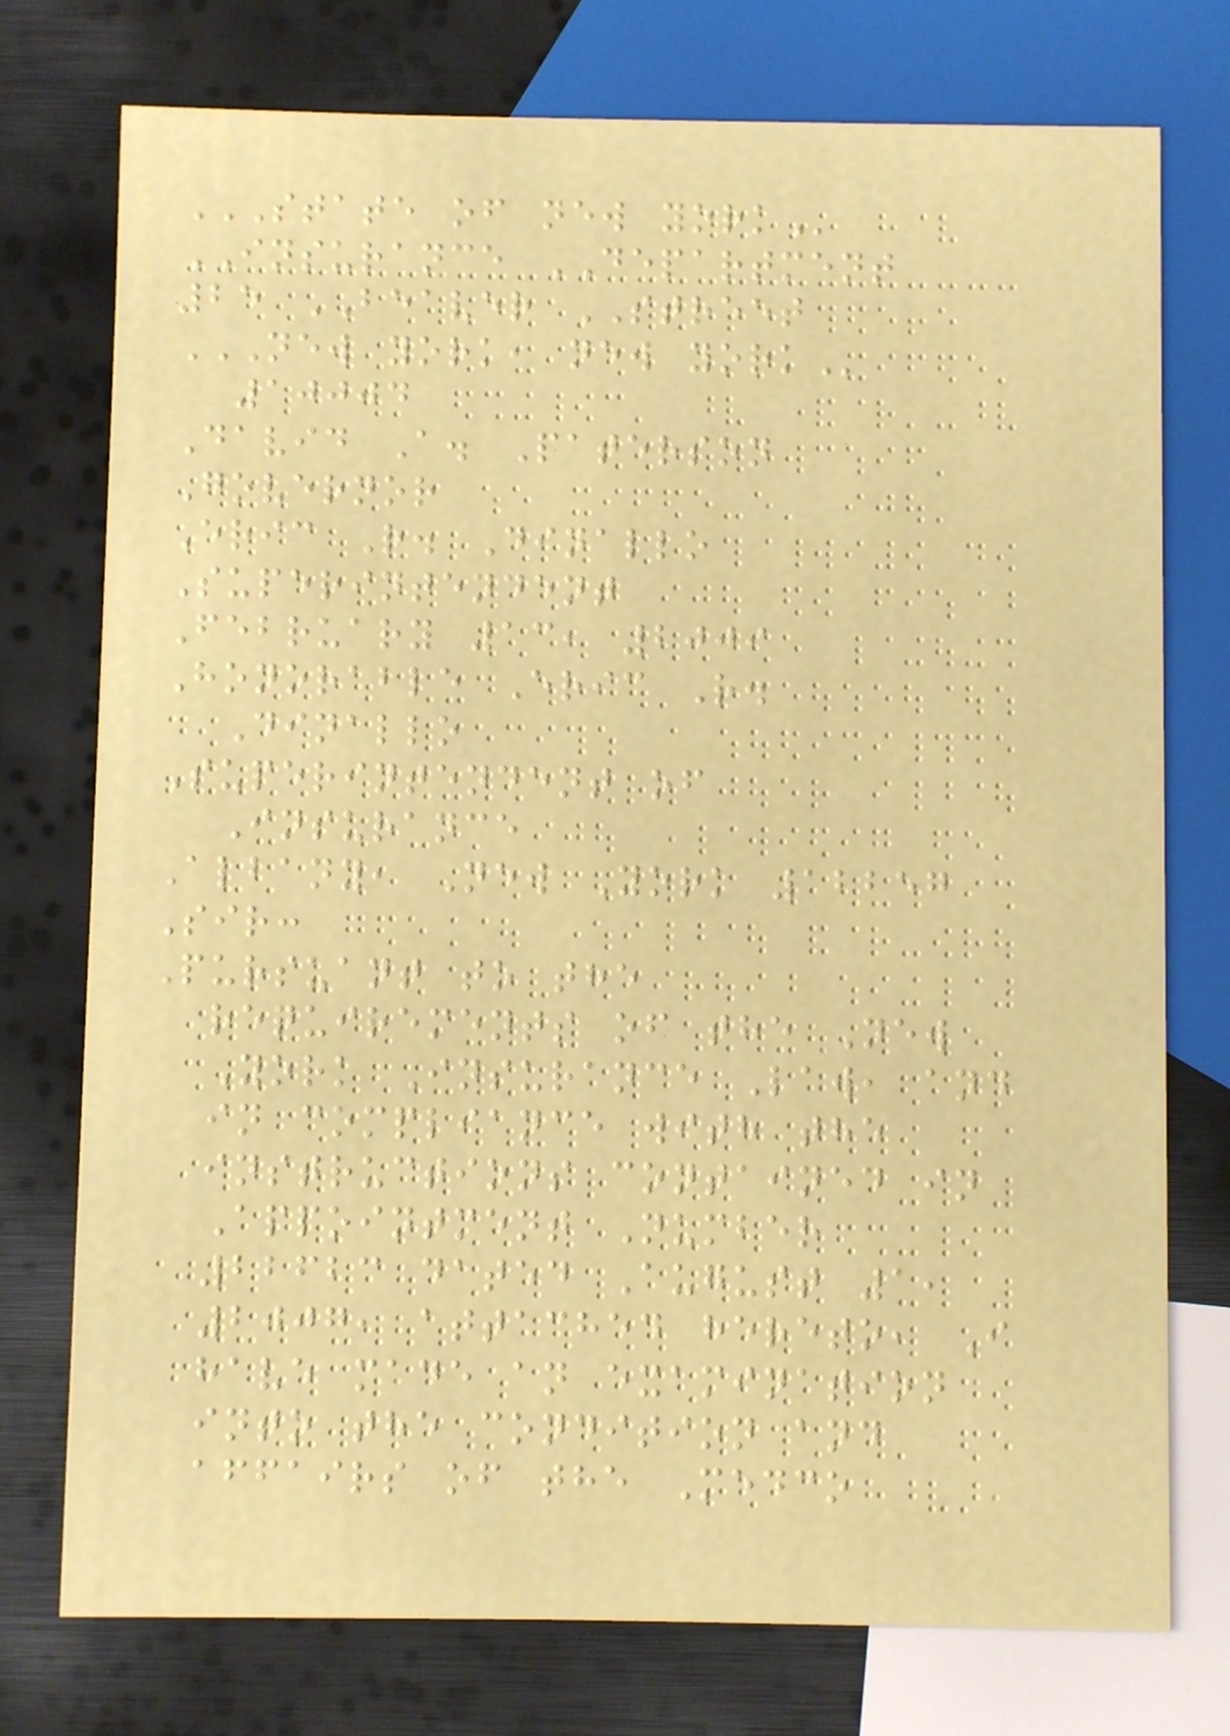STATE OF NEW YORK
INSURANCE DEPARTMENT
25 BEAVER STREET
NEW YORK, NEW YORK
10004
David A. Paterson
Governor
Eric R. Dinallo
Superintendent
February 13, 2009
Honorable Eric R.
Dinallo
Superintendent of
Insurance
Albany, New York 12257
Sir:
Pursuant to the
requirements of the New
York Insurance Law, and
in compliance with the
instructions contained in
Appointment Number
22623 dated August 1,
2007, attached hereto, I
have made an examination
into the condition and
affairs of the Medco
